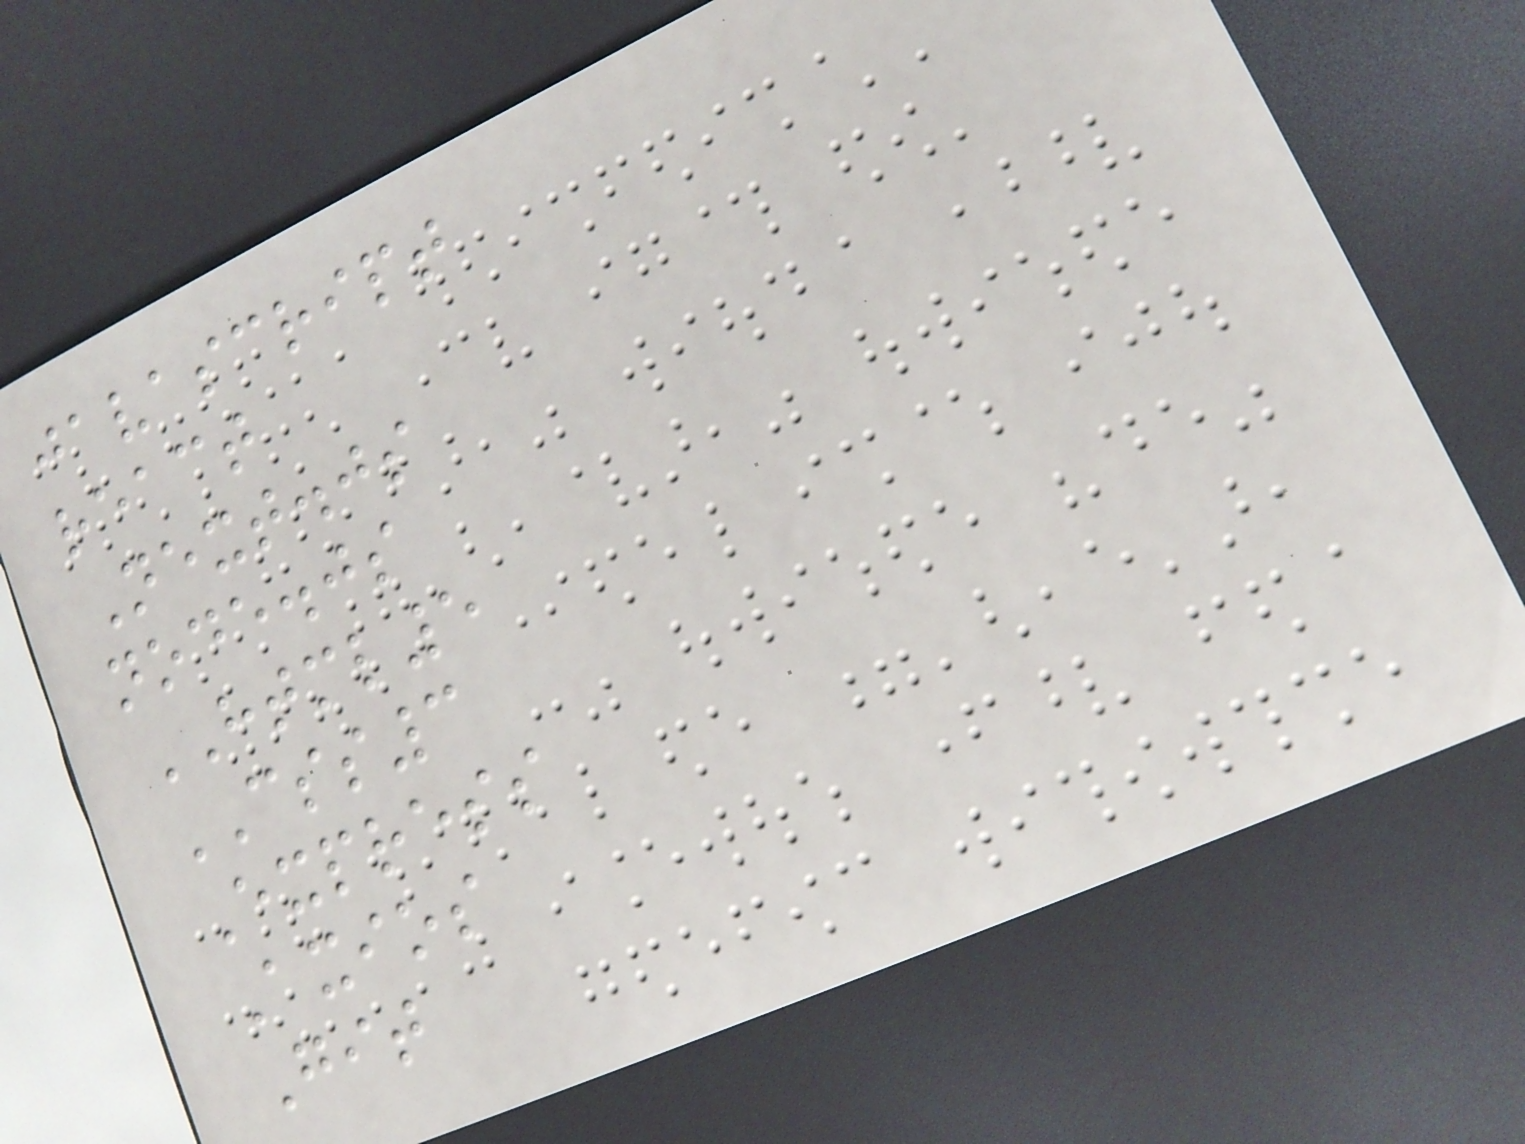javascript
react
Next.js
node.js
HTML5
CSS3
Express
Axios
Git
